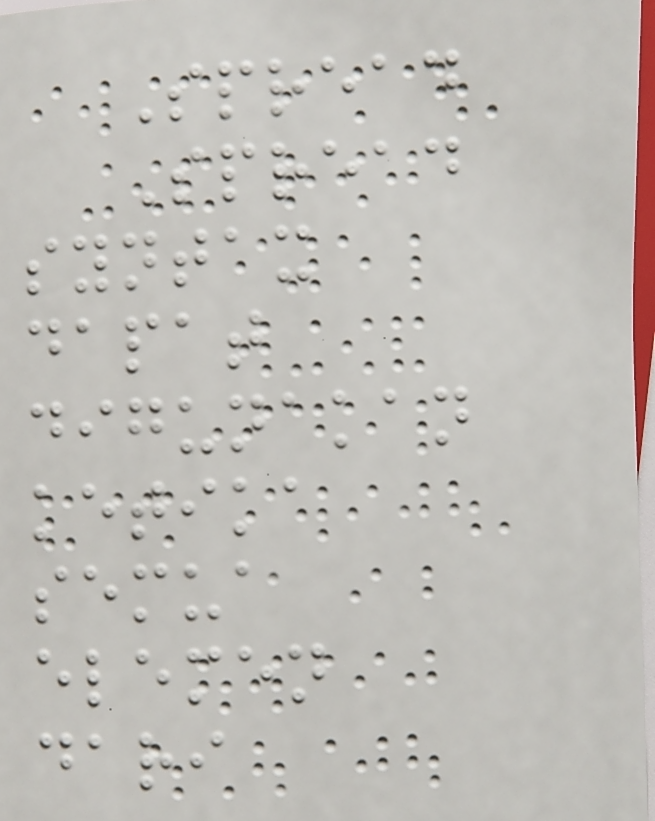Spread
Spread
syntax
dapat
digunakan
ketika
semua
elemen
dari
